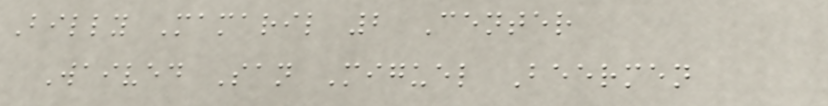Billy Mamaril 2 Center
Waived San Miguel Beermen
